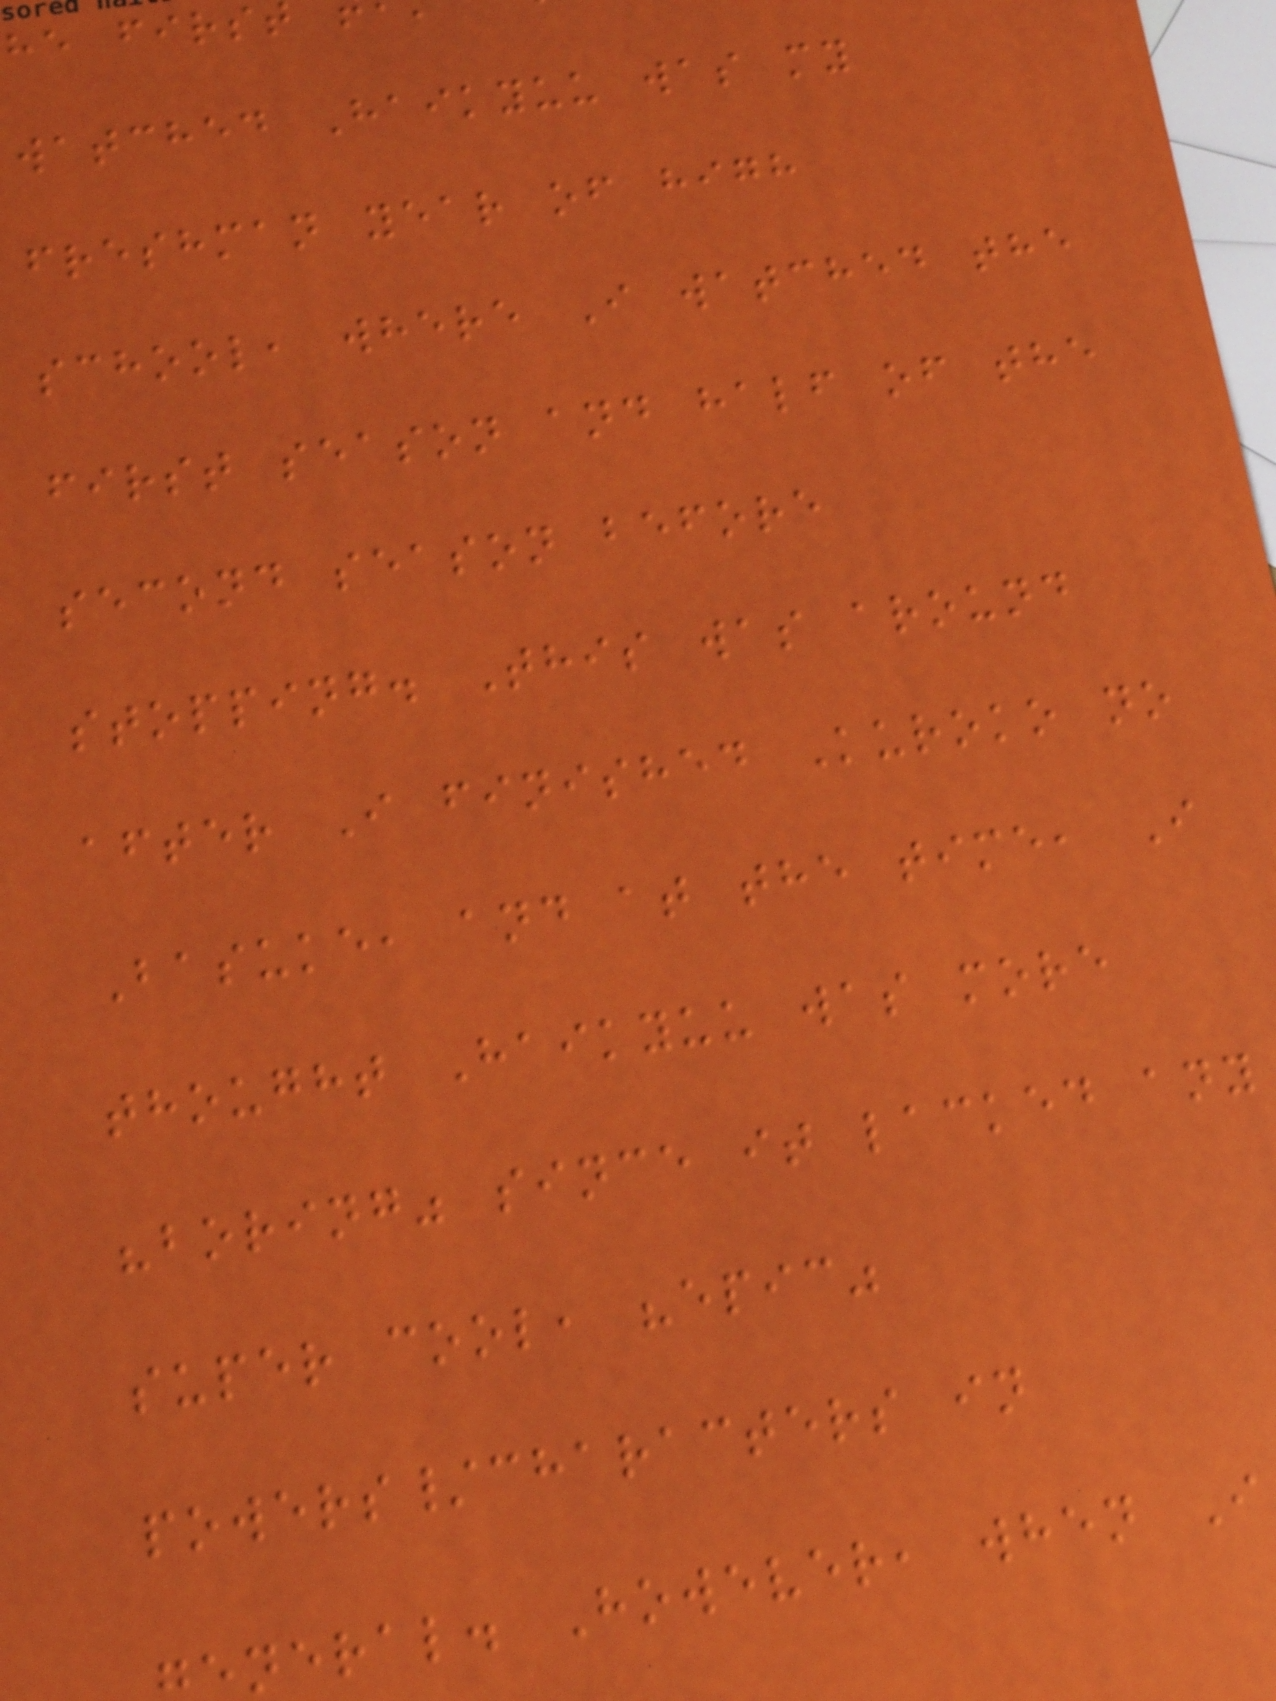he firs
watched Haikyuu was my
freshman year of high
school, where I watched the
first season and half of the
second season before
stopping. This was around
after I finished Kuroko no
Basuke, and at the time, I
thought Haikyuu was more
"boring" since it lacked any
super cool, "epic"
powers/characters in
neral. However, when I
